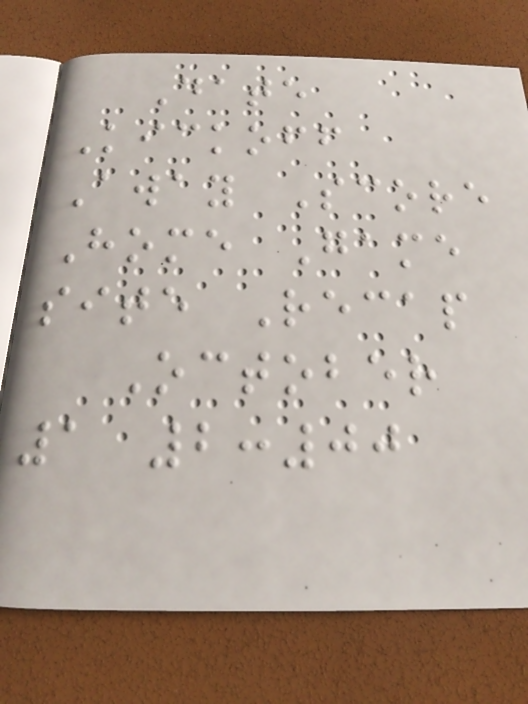Date
Kickoff
Away Score
Home Game
site Recap
October
1 2:00
